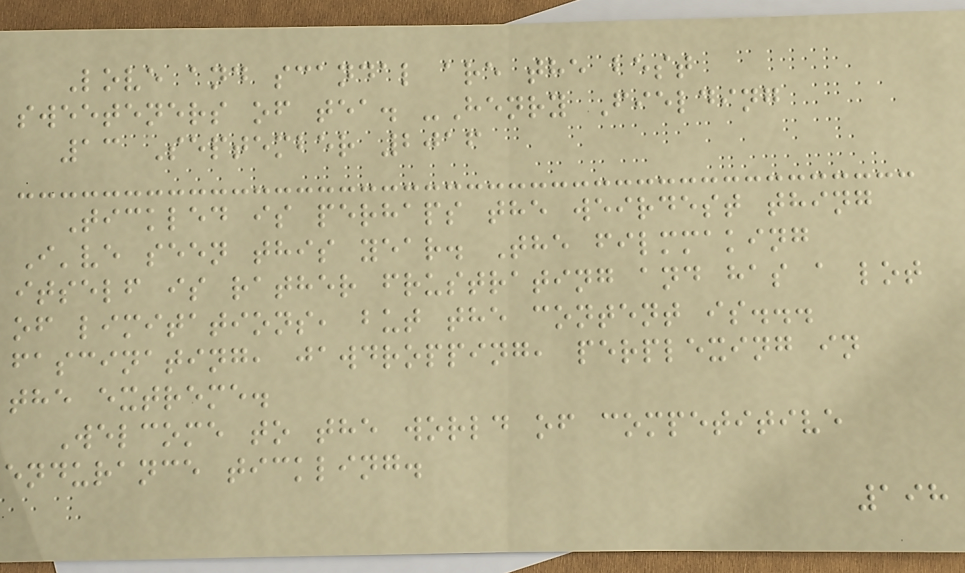Love and scandal are the best
sweeteners of tea. -Henry Fielding
13 September 2016
Tickled is perhaps the weirdest thing
I've seen this year. The filmmaking
itself is rather frustrating and has a lot
of limitations, but the content is...
fascinating, jawdropping, perplexing in
the extreme.
Welcome to the world of competitive
endurance tickling.
198
